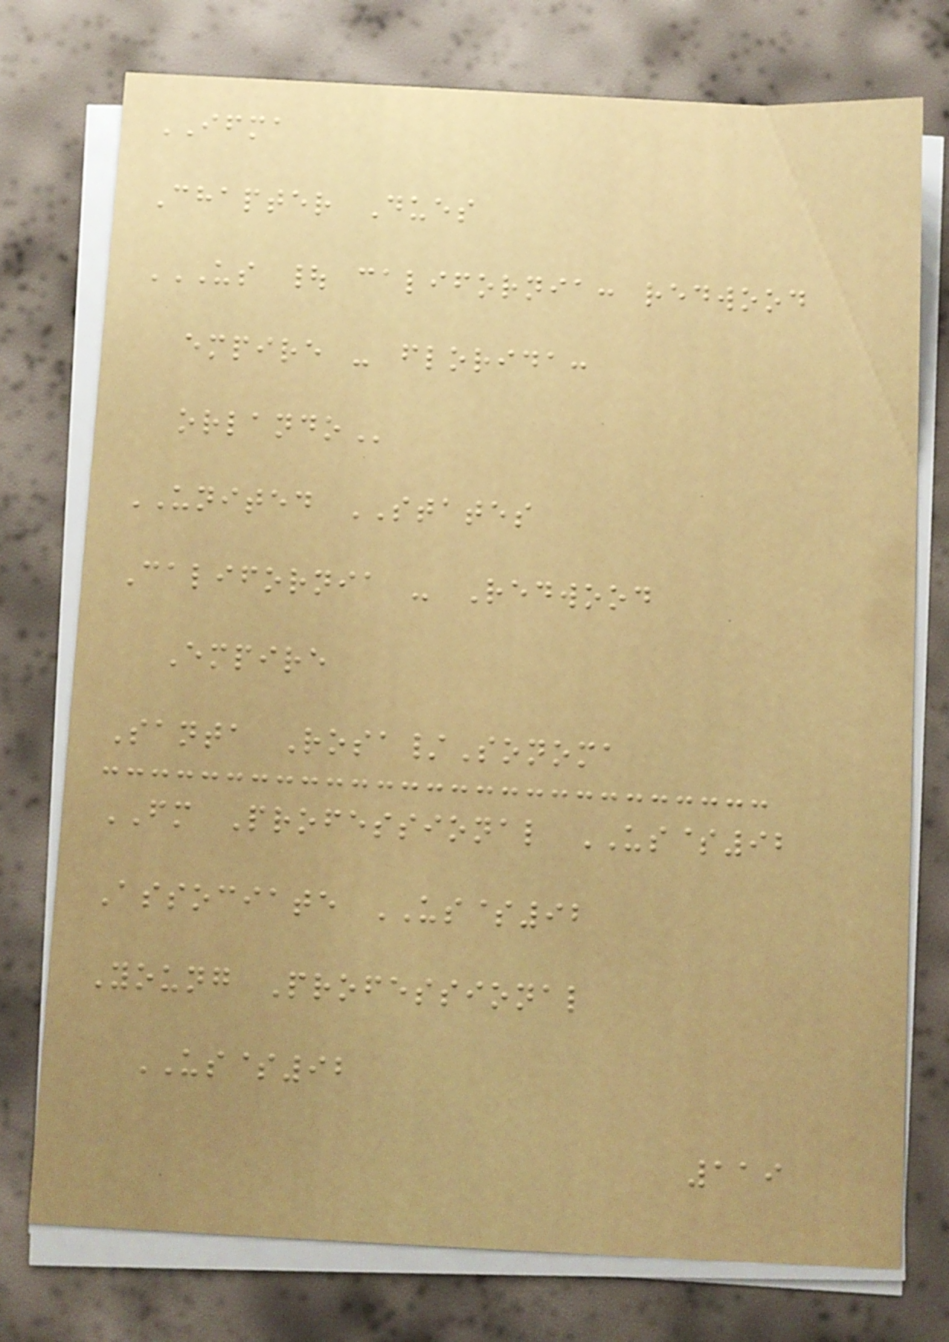IFMA
Chapter Dues
US | CALIFORNIA: REDWOOD
EMPIRE - FLORIDA:
ORLANDO
UNITED STATES
California - Redwood
Empire
Santa Rosa/Sonoma
FM Professional US$92
Associate US$92
Young Professional
US$92
119
